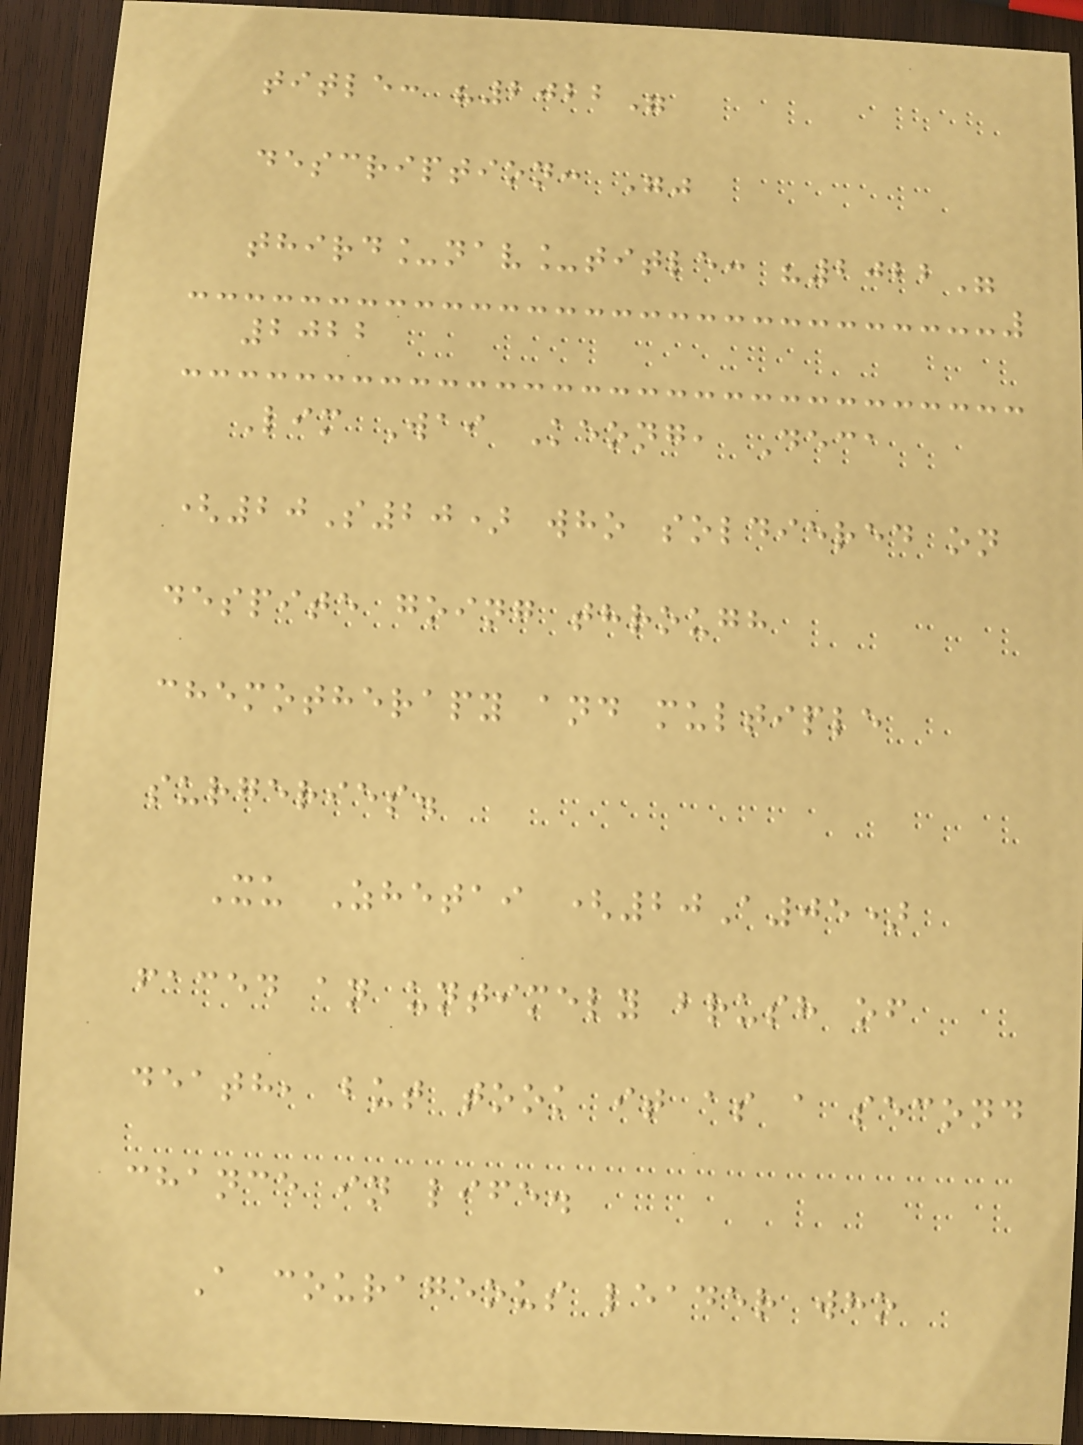title: "2022"
description: ""
third_nav_title: "2022"
2022
Lim Wai Keong, Deca
(20S20) who soldiered on
despite going through
chemotherapy and multiple
surgeries.
Xu Zhetai (20A05)
faced an untimely brush of
death, but took it as a second
chance in life.
A courageous leader who
